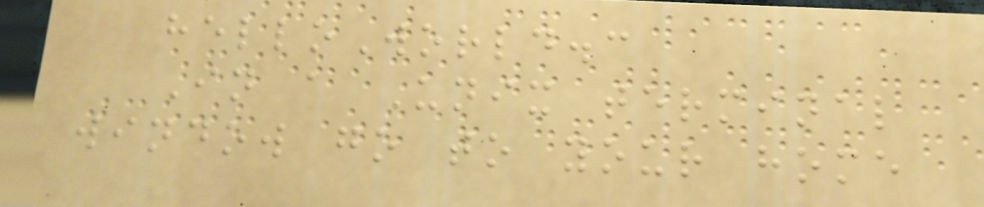helloWorld.c
In a Unix terminal
window go to your home
